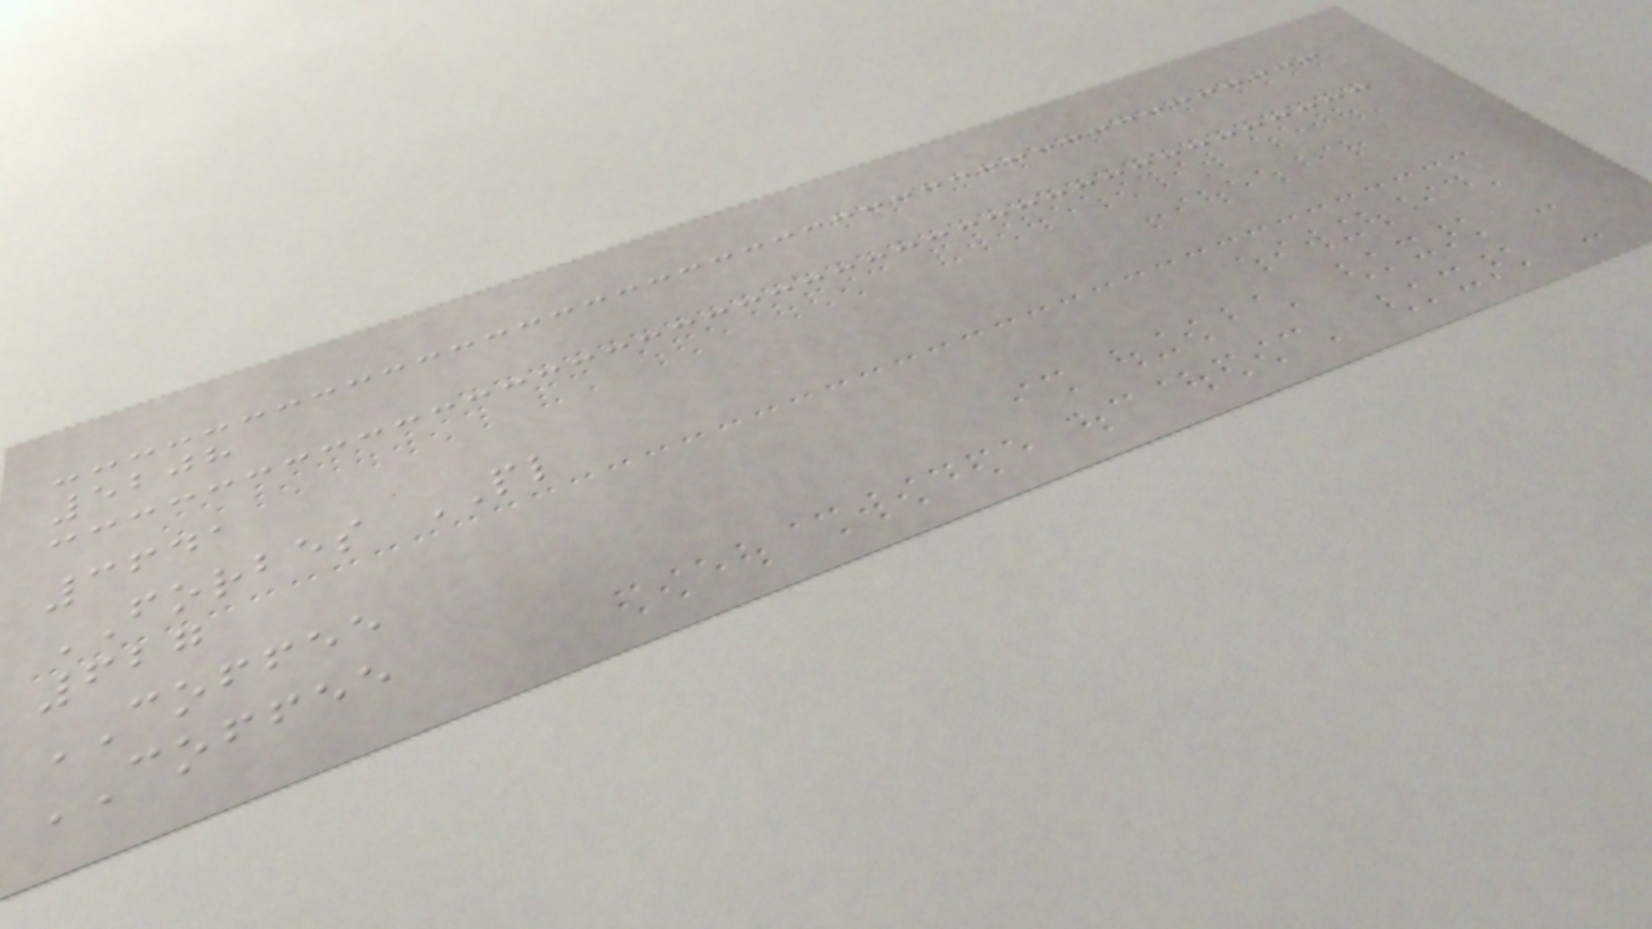5208
3641
FORBES PL
627
COFFEE
COFFEE
